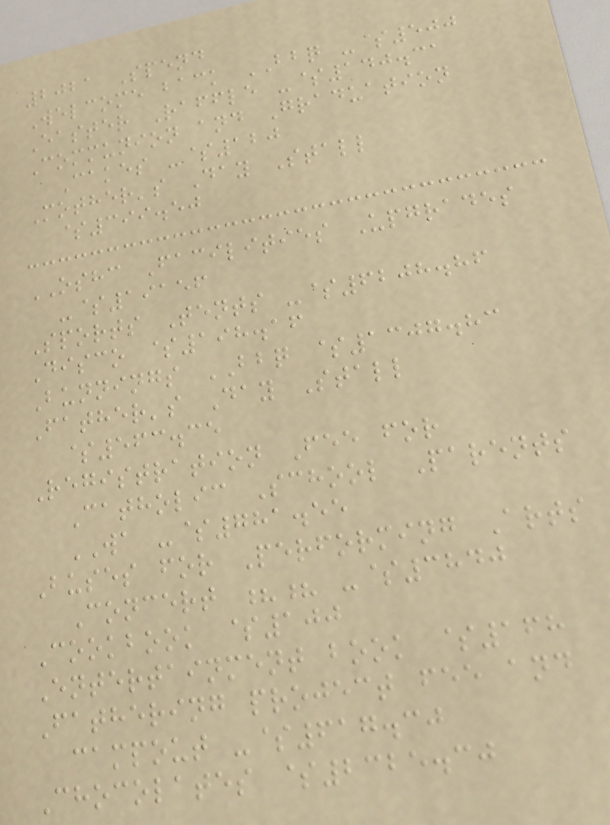2021 Spend
Welcome back BBQ -$500
Easter Raffle -$140.31
Communion and Graduation
Cakes -$120
Mother's Day Stall
$399.50
OSHC Facilities Upgrades
-$19156
Sports Tents -$6208.86
Disco $198.16
Bunnings BBQ $1307.83
Father's Day Stall
$563.35
Registration Fee for
Catholic School Parents
WA -$781.55
Buses for Performing Arts
Concert ?? -$3840
Cookbook $100
Entertainment book $168
Fathering project fee and
campout -$617.30
Chocolates $2325.30
